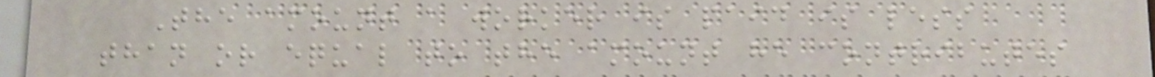The amount a worker is paid is less
than or equal to the amount he contributes
